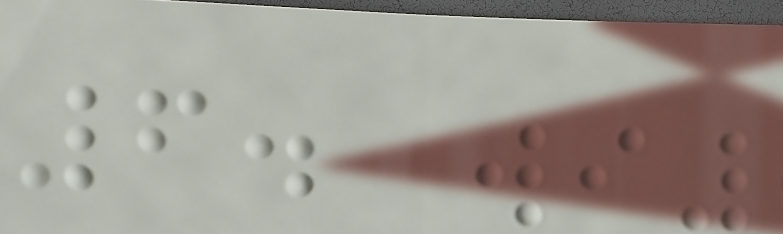6.
